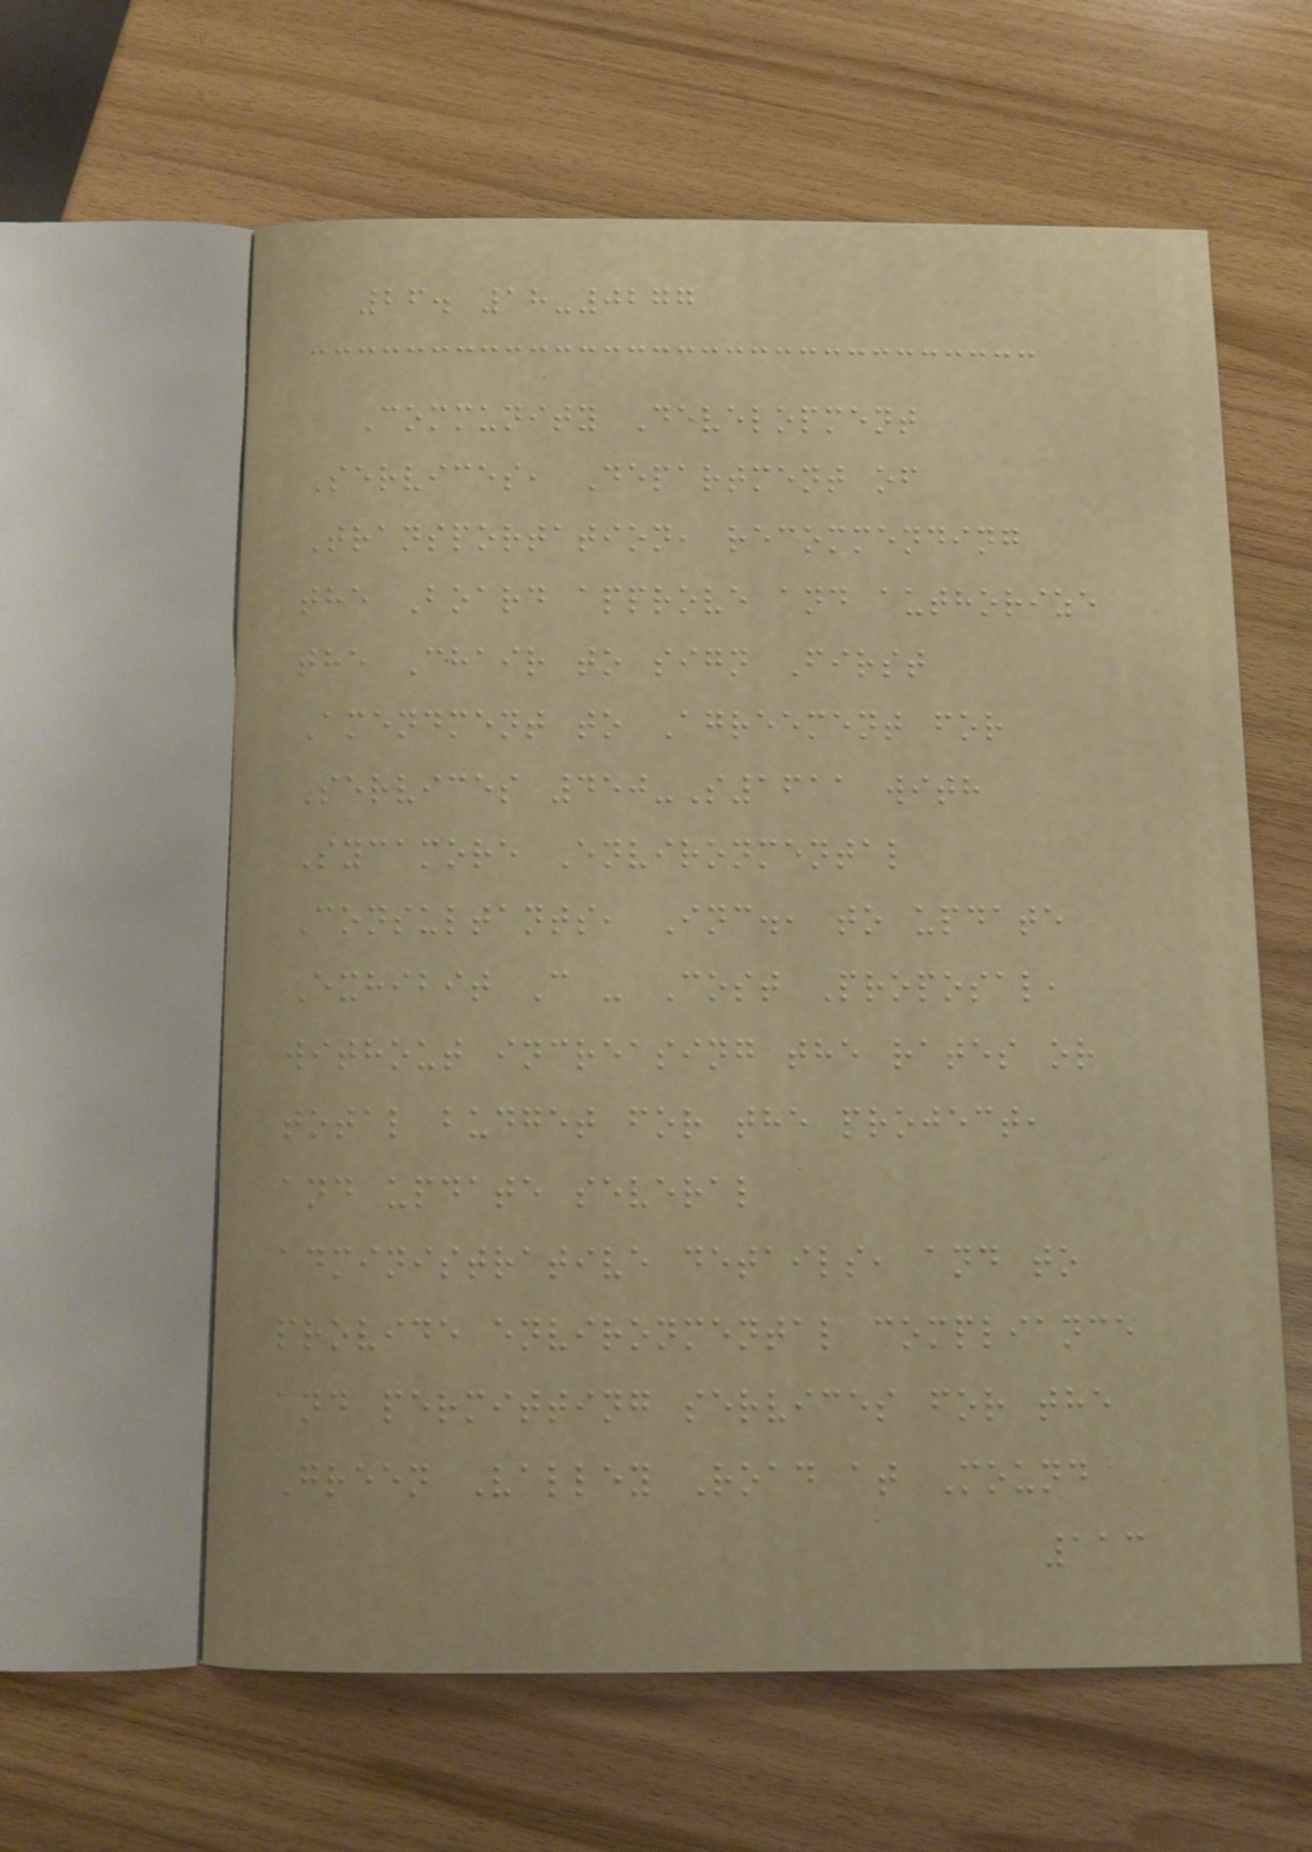26. 18-0277
Community Development
Services, Department of
Transportation, recommending
the Board approve and authorize
the Chair to sign First
Amendment to Agreement for
Services 450-S1611 with
Sycamore Environmental
Consultants, Inc., to update
Exhibit C - Cost Proposal,
without increasing the rates or
total budget for the project,
and update several
administrative details, and to
provide environmental compliance
and permitting services for the
Green Valley Road at Mound
113
